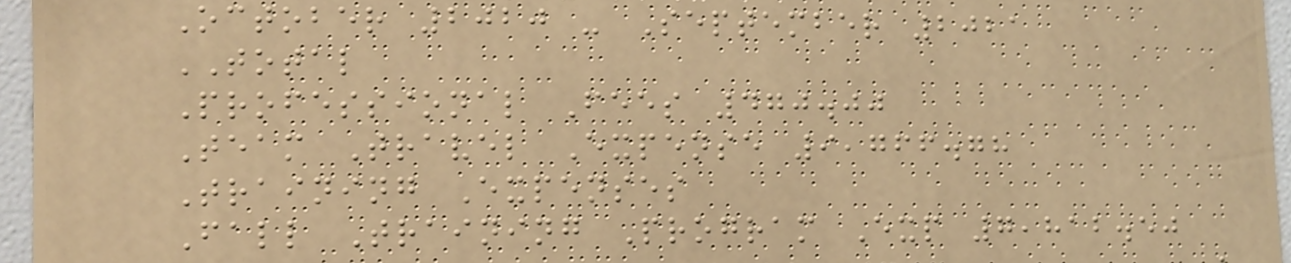October 2020 - September 2021
TOTAL
Professional Fees 470.00
Team Travel Expense 9,766.78
Training Expenses
Fall Training Program Exp 7,812.50
